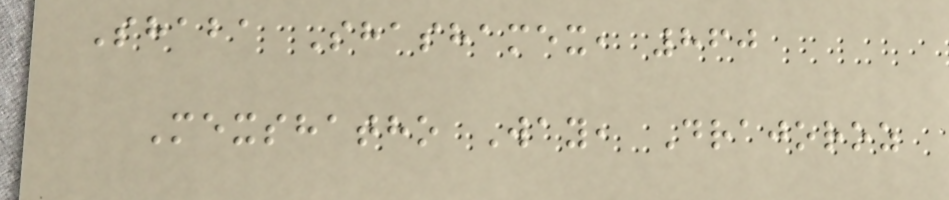Shaba Shashamex, 860
Mexshatho Way, Drajoroz
